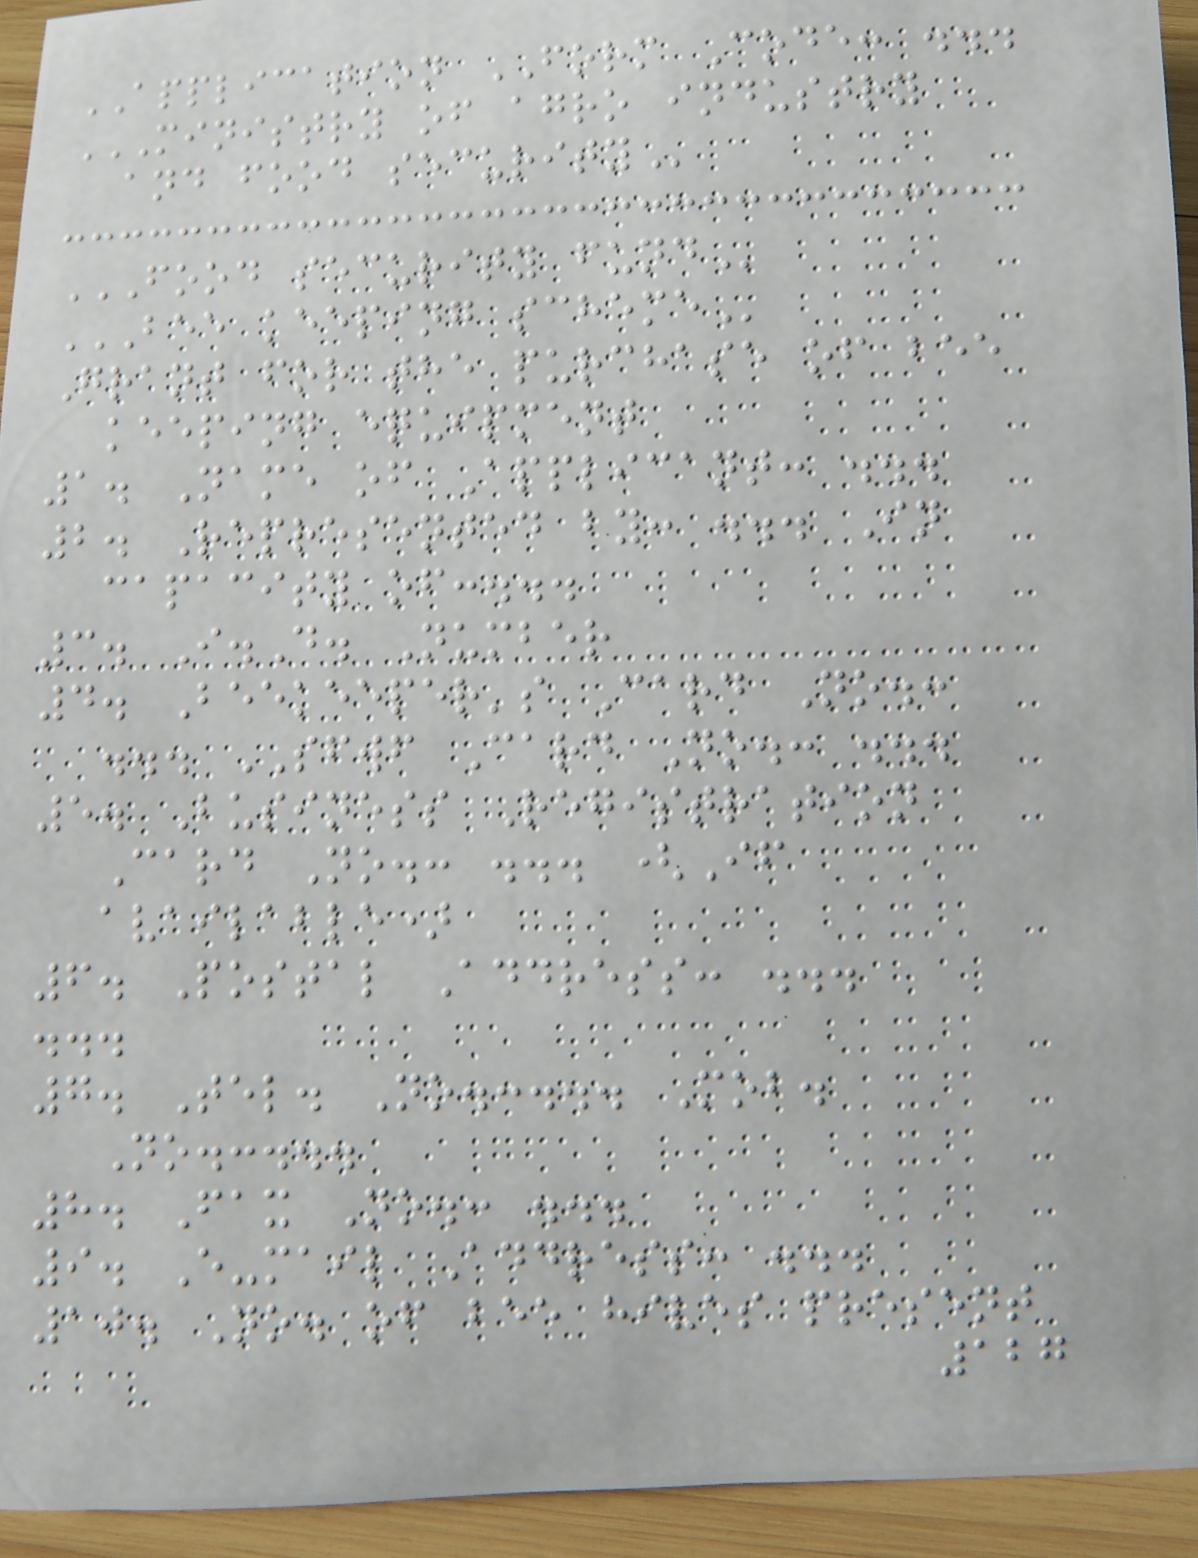APPLICATION FORM Code: ...
MINISTRY OF AGRO INDUSTRY
AND FOOD SECURITY
FOOD SECURITY FUND
BEE KEEPING SCHEME
Grant for the purchase of bee
keeping equipment
1. Name of Applicant: ...
2. Represented by: ... In
capacity of:...
3. I.D. Number
4. Beekeeper's Card No.:
... SFWF Card No.: ...
5. Business Registration
Card No.: ... (If
available)
6. Postal Address: ...
...
7. Tel. No.:... Mob.
No.:...
8. Fax No.: ...
9. E-mail Address: ...
10. No. of bee hives present
127
